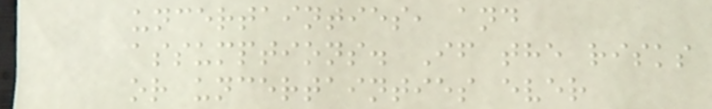uncertainties, and
assumptions. If the risks
or uncertainties ever
